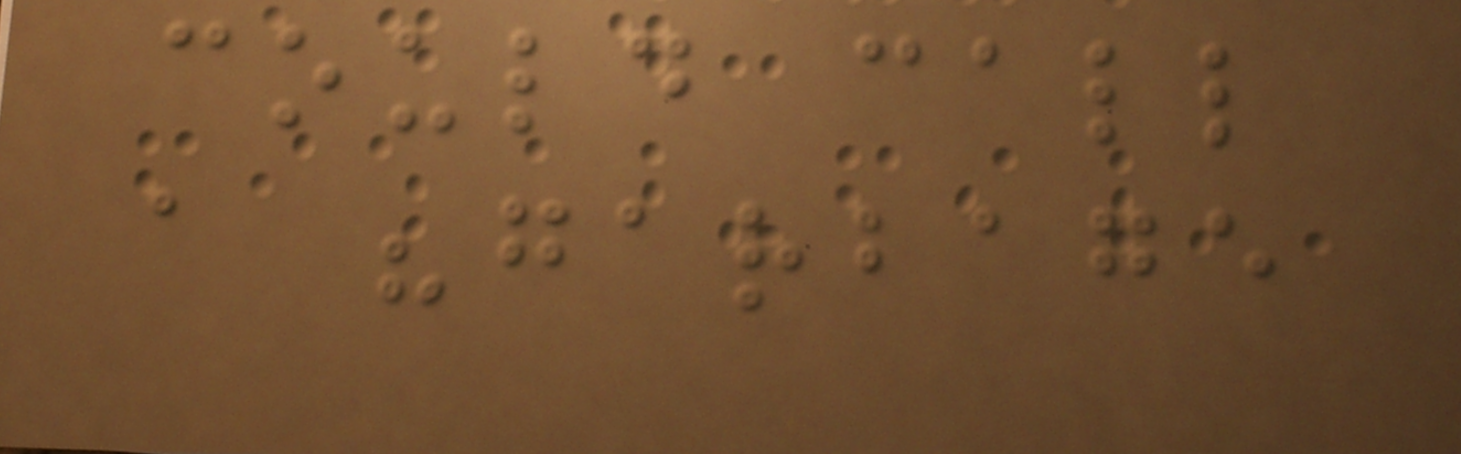could call
a "garbage
